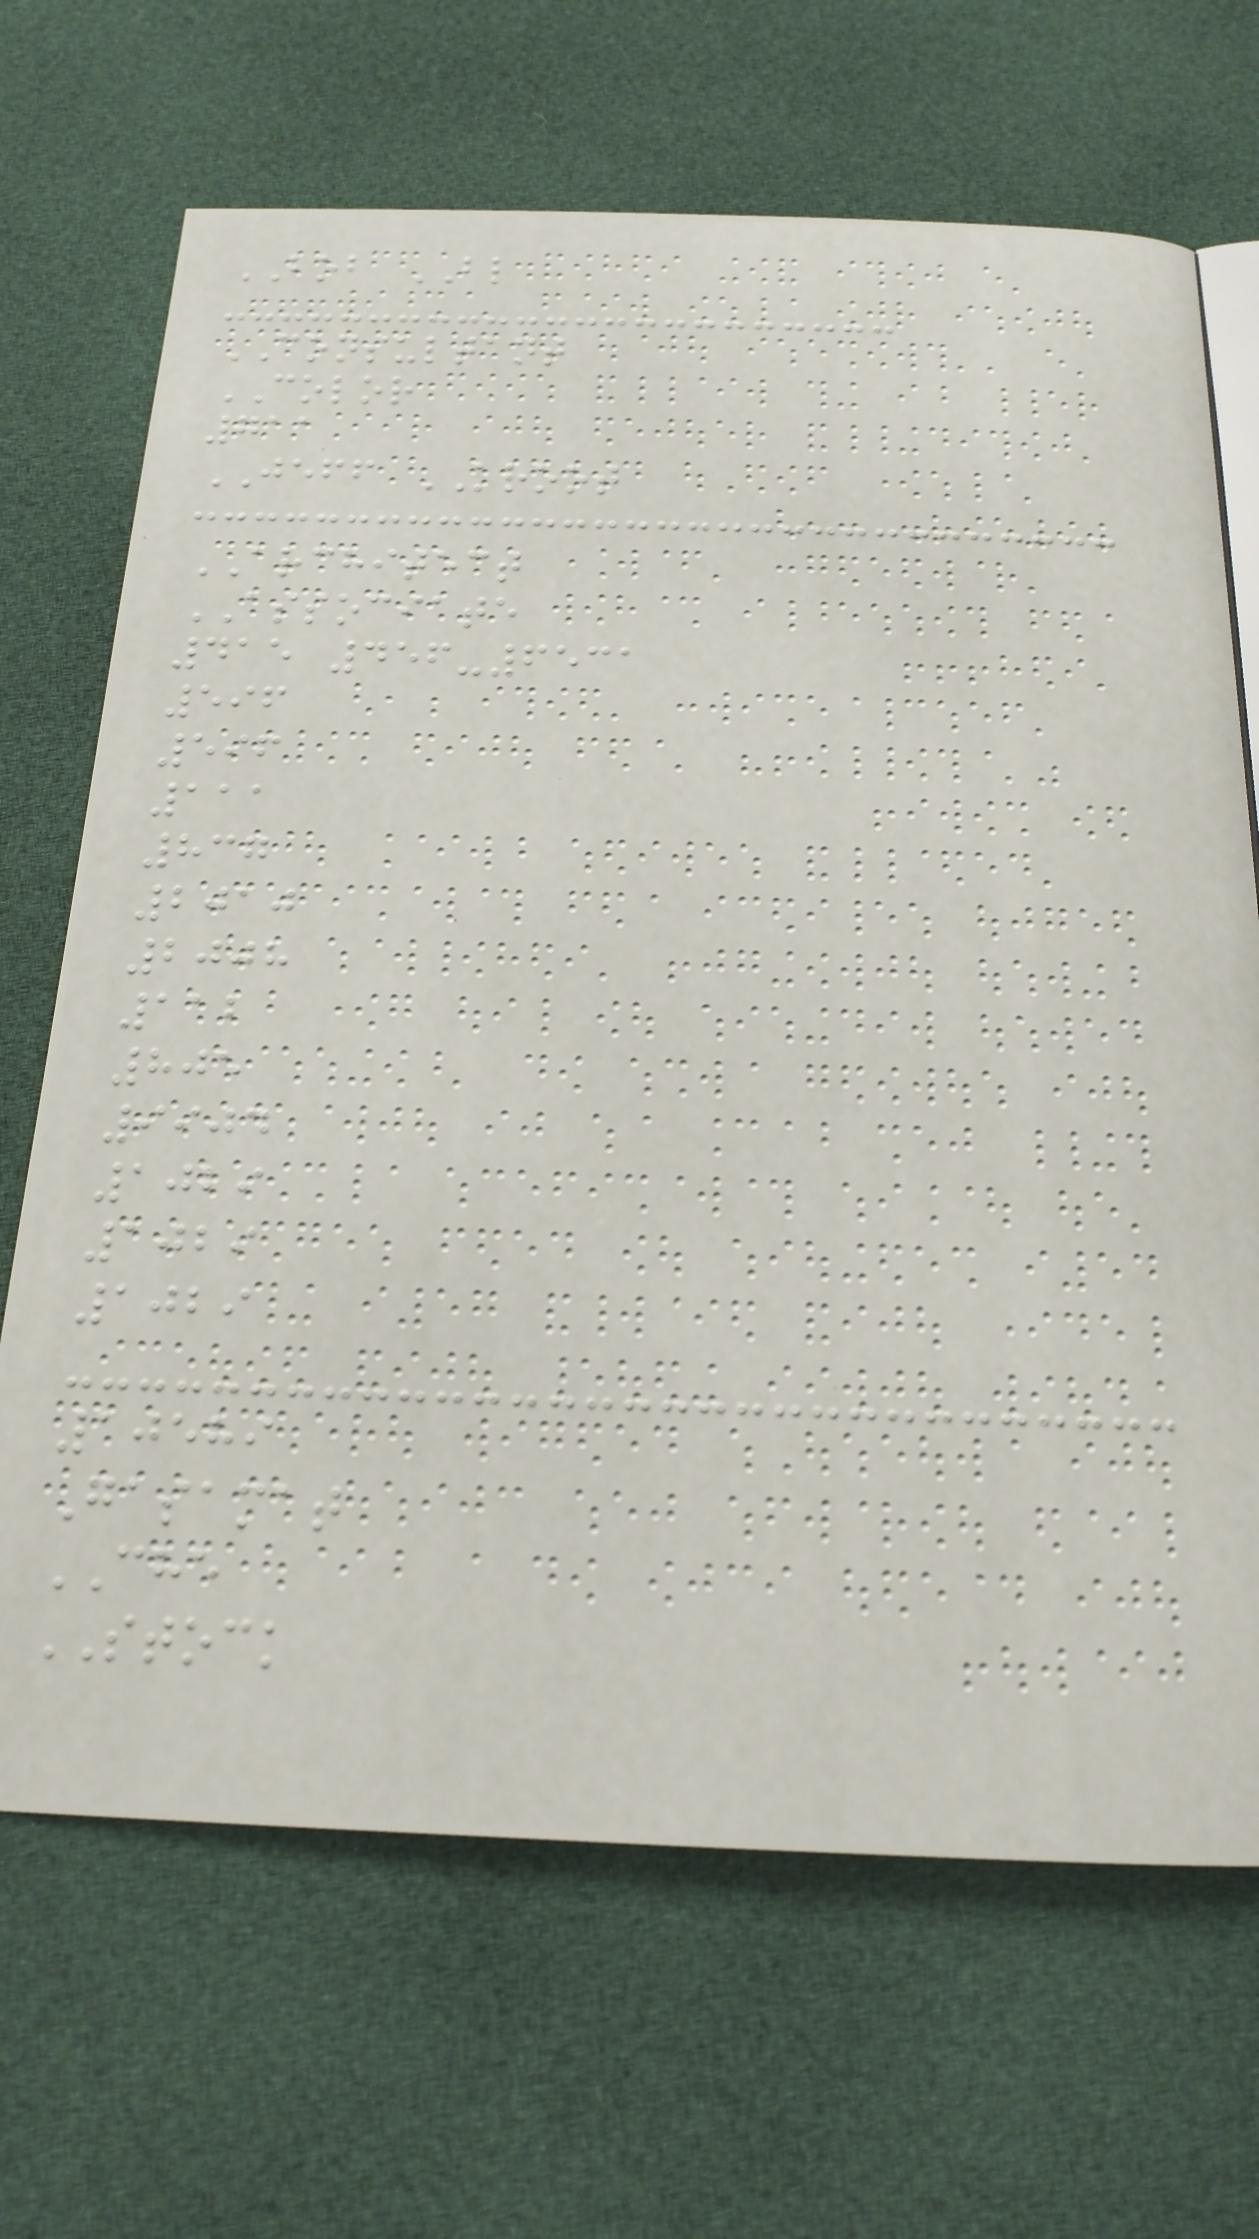BOB BL
CONSULTANT
COLOR
711
JEFF KROOT
ARCHITECT
ASSOCIATE
415 456-6531
596
596
111
837
2010
2008
112
805
9904
1029
1029
1029
10589
Gasamat
CHE
STOCK
